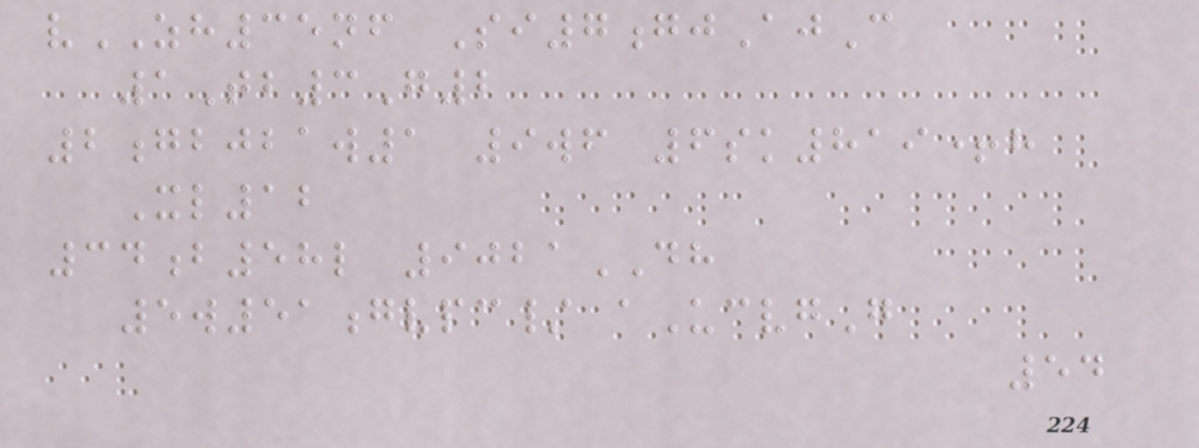vZH35nf Si7gjAjC
1Tb3G2
2gbjbaw1 9wf 6sk819+h
Xl12
34b58l 9021DH
5w51gvpc/ aUcvgG
54
